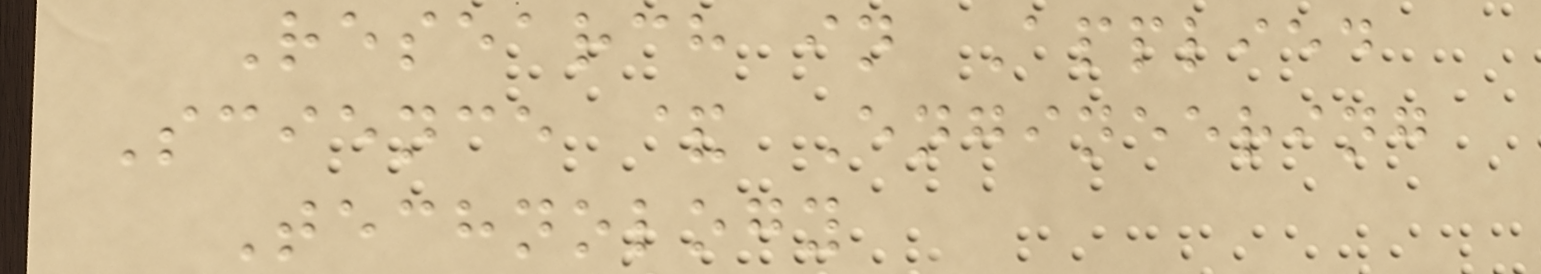Research in Applied
Science & Engineering
Technology
